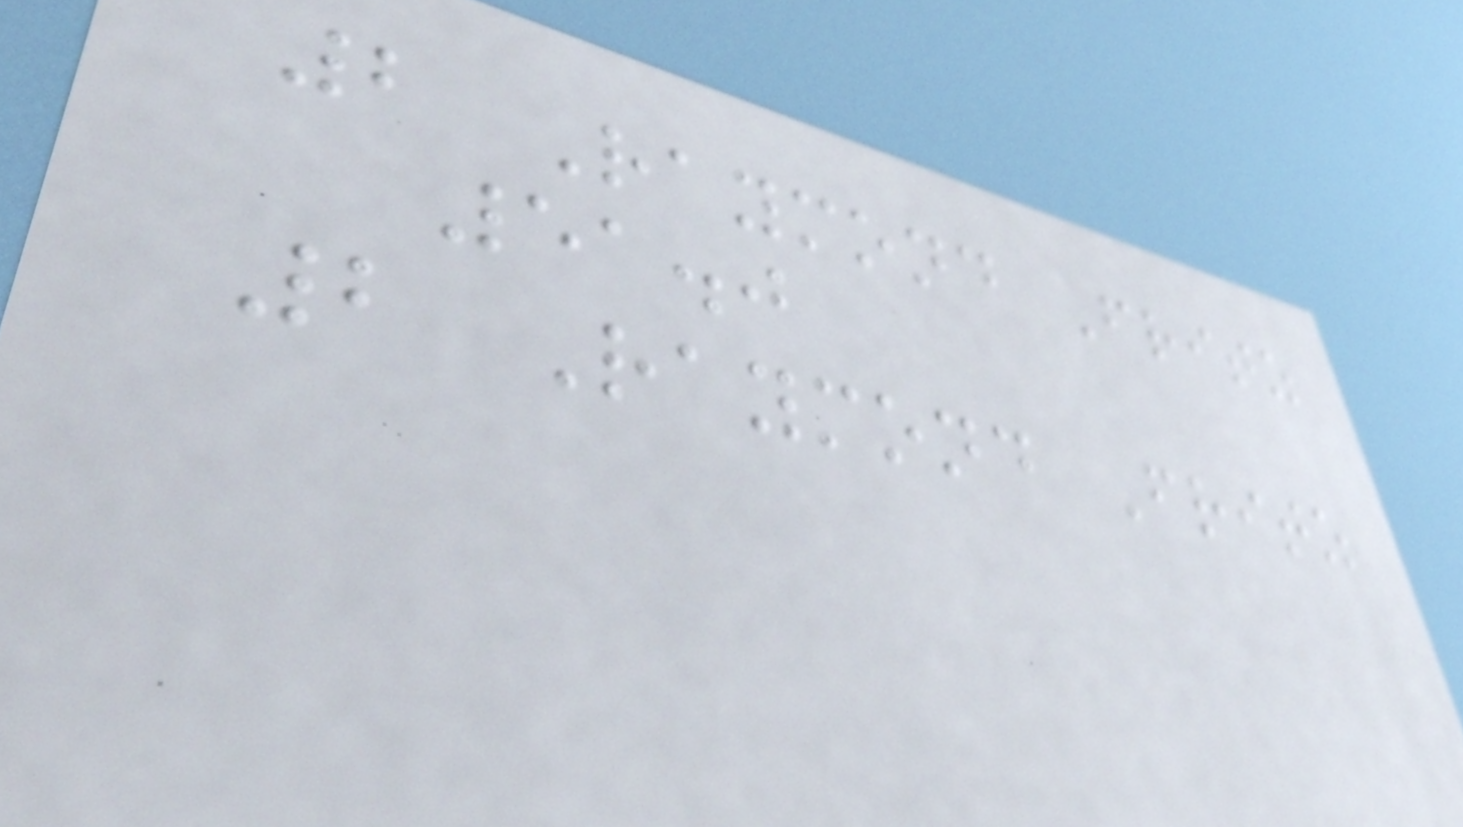2 Raymond Fritz
51.0
2 Raymond Fritz
